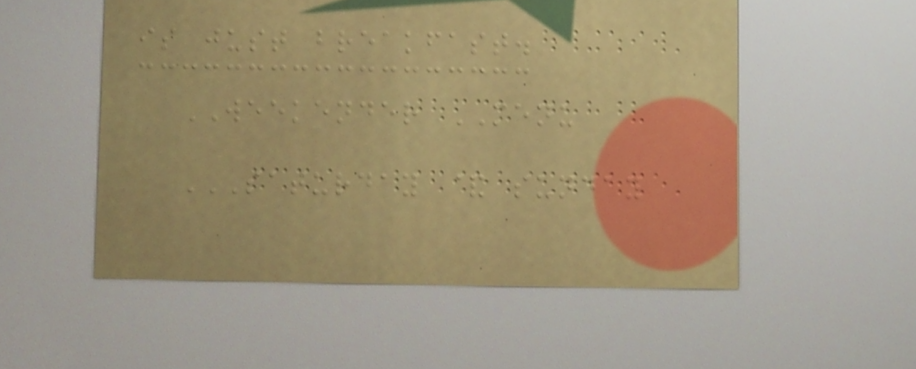is just breakfast.
WEEKENDER MENU
SATURDAY & SUNDAY
